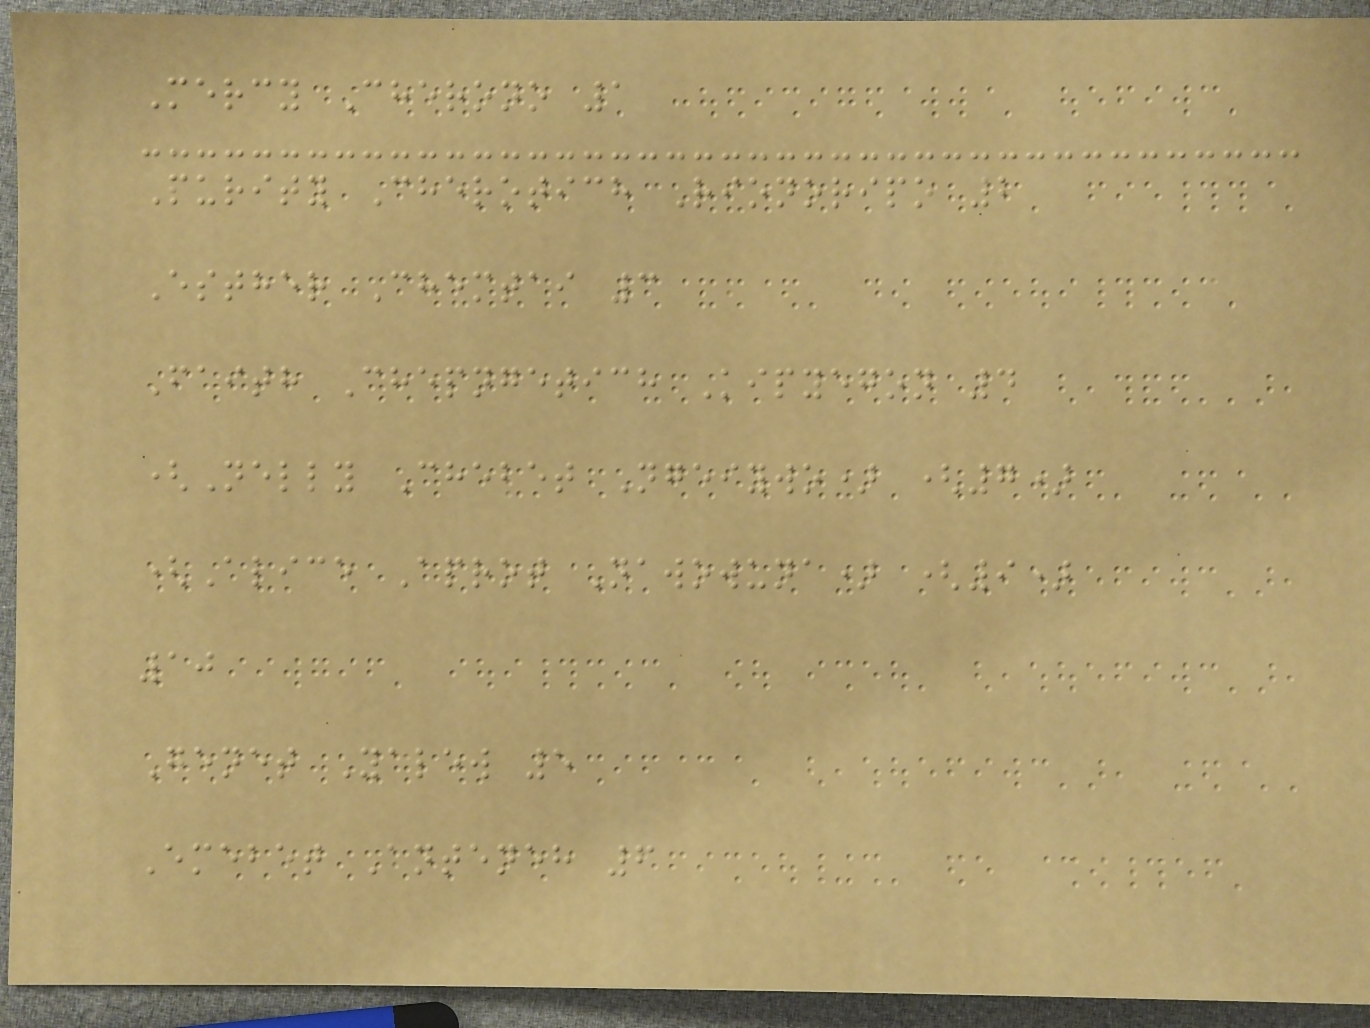Mercy Cherono 1
Purity Cherotich Rionoripo 2
Esther Chemtai 3
Faith Chepngetich Kipyegon 4
(Nelly Chebet Ngeiywo) (7)
(Alice Aprot Nawowuna) (9)
10
Genet Yalew 5
Emebet Anteneh 6
